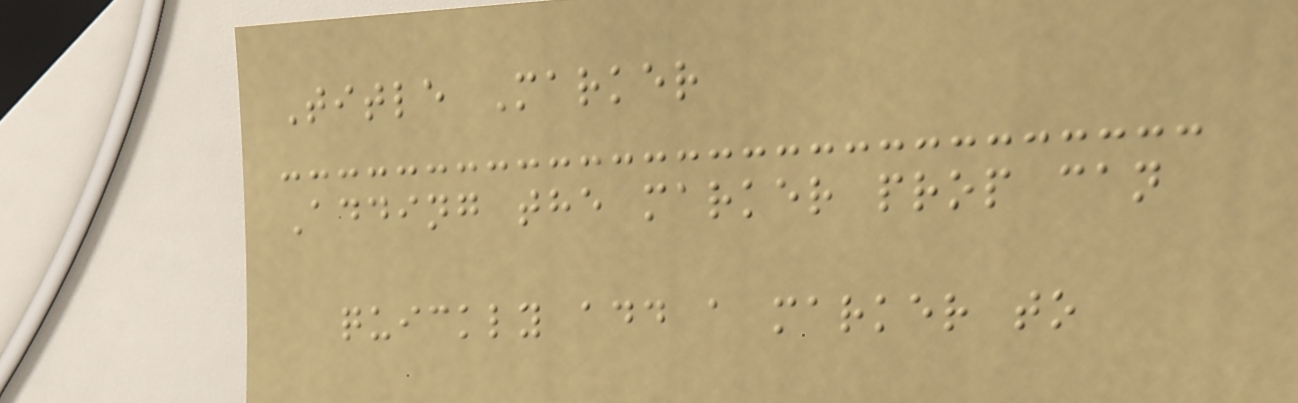Title Marker
Adding the marker prop can
quickly add a marker to
